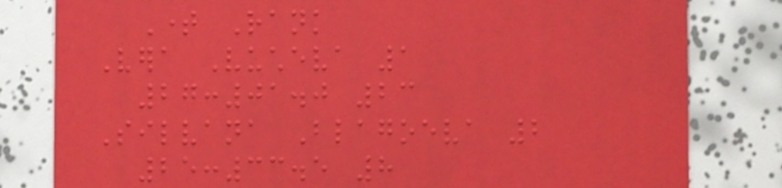Time Rank
Vera Vucheva 1
27:01.0 23
Silvana Blagoeva 2
25:33.5 8
